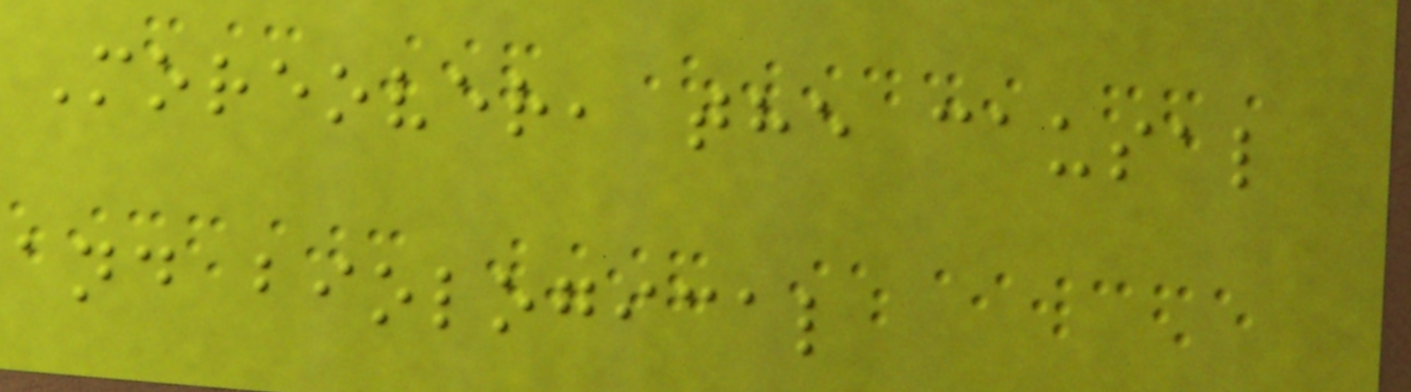Moreover, the causal
and biological
